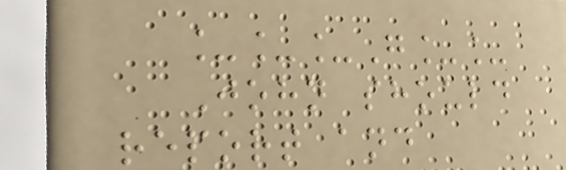___G__
John should
report and
